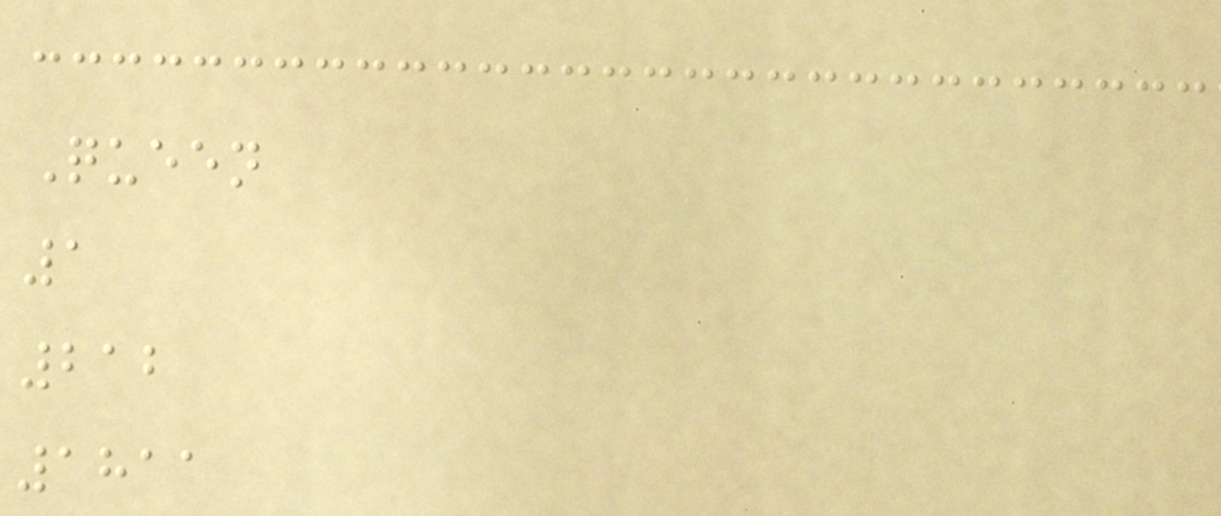Queen
1
212
1811
